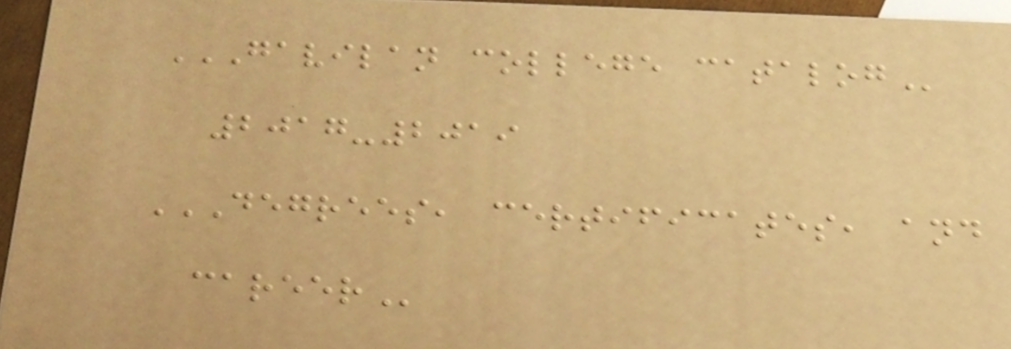GAVILAN COLLEGE CATALOG
2017-2019
DEGREES, CERTIFICATES, AND
CAREER
